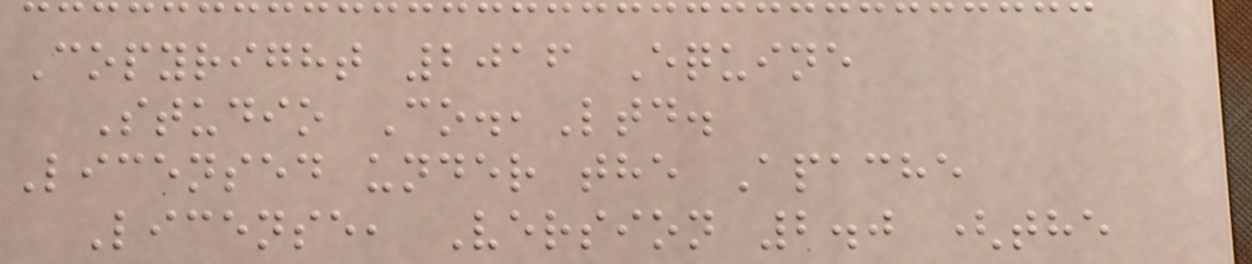Copyright 2016 Equine
Studio Co.,Ltd.
Licensed under the Apache
License, Version 2.0 (the
